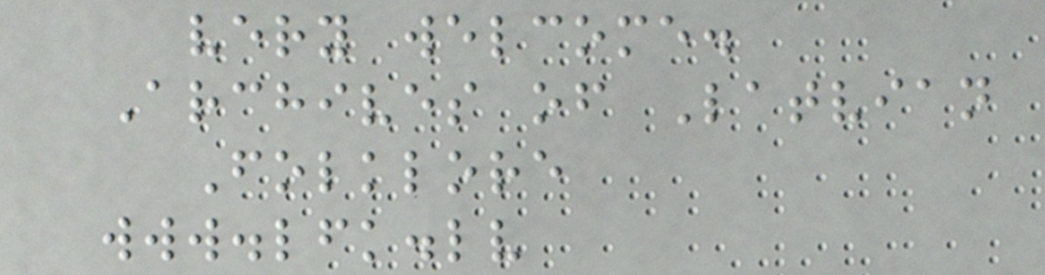very welcome.
Archives of Latvian
Folklore
www.lfk.lv
